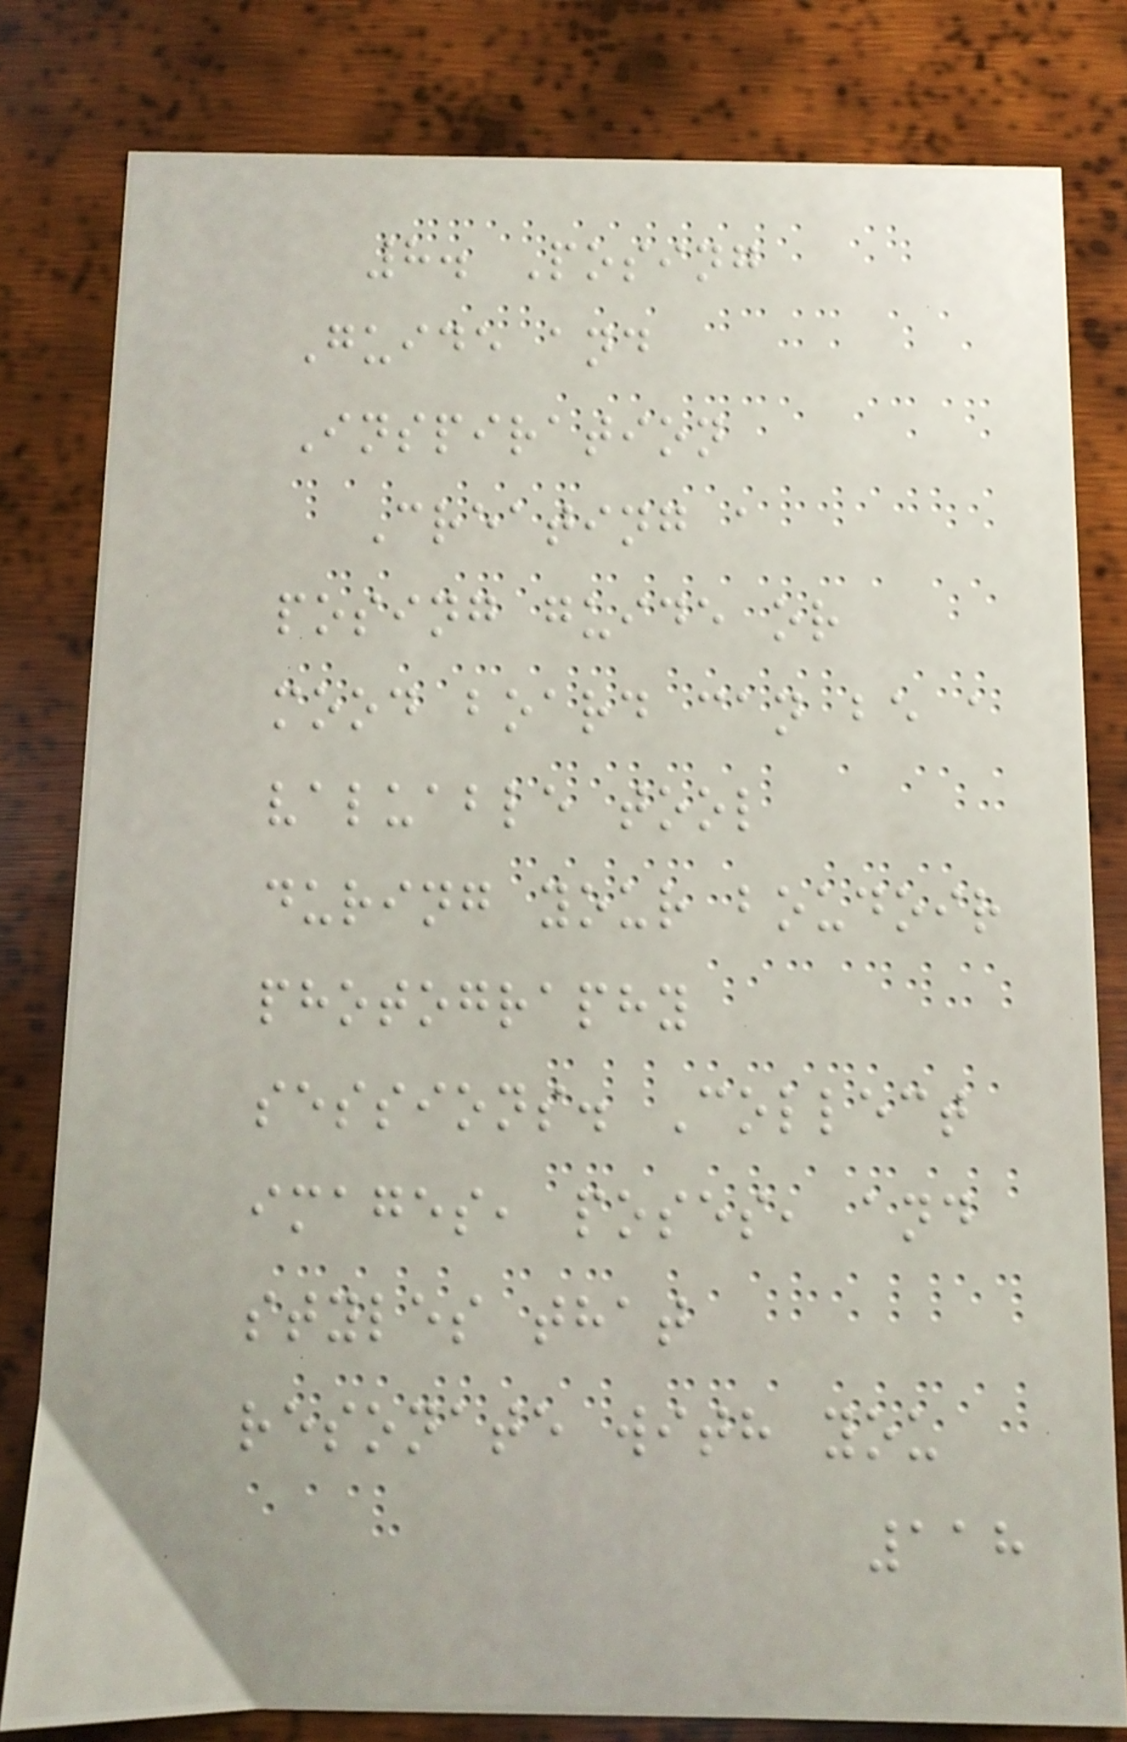8. Posing
Guide and
Inspiration
Creating a
posing guide or
mood board can be a
valuable tool
during your boudoir
photography
sessions. Collect
images, poses, and
styles that
resonate with you
118
